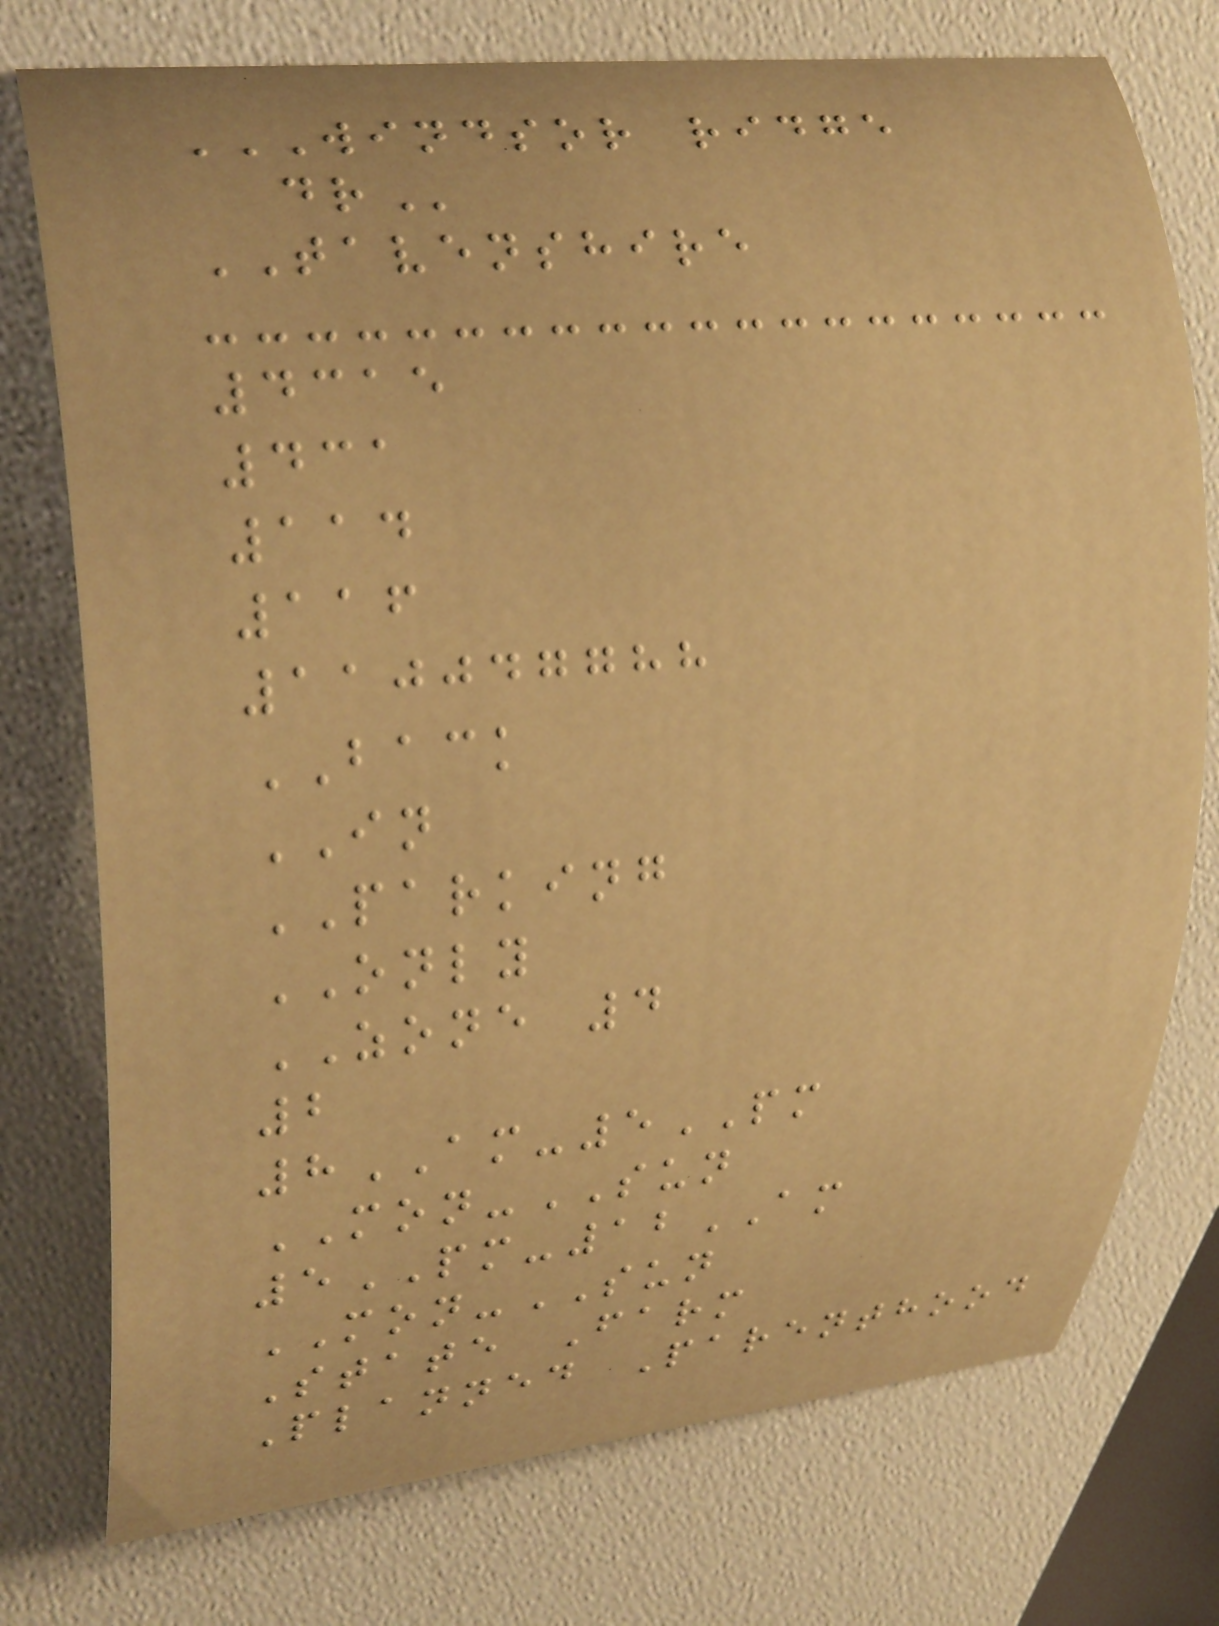WINDSOR RIDGE
DR
TAVENSHIRE
4315
431
114
116
110047788
BACK
IN
PARKING
ONLY
ZONE 4
2
8AM-5PM
MON-SUN
5PM-12AM
MON-SUN
State Farm
Planned Parenthood
